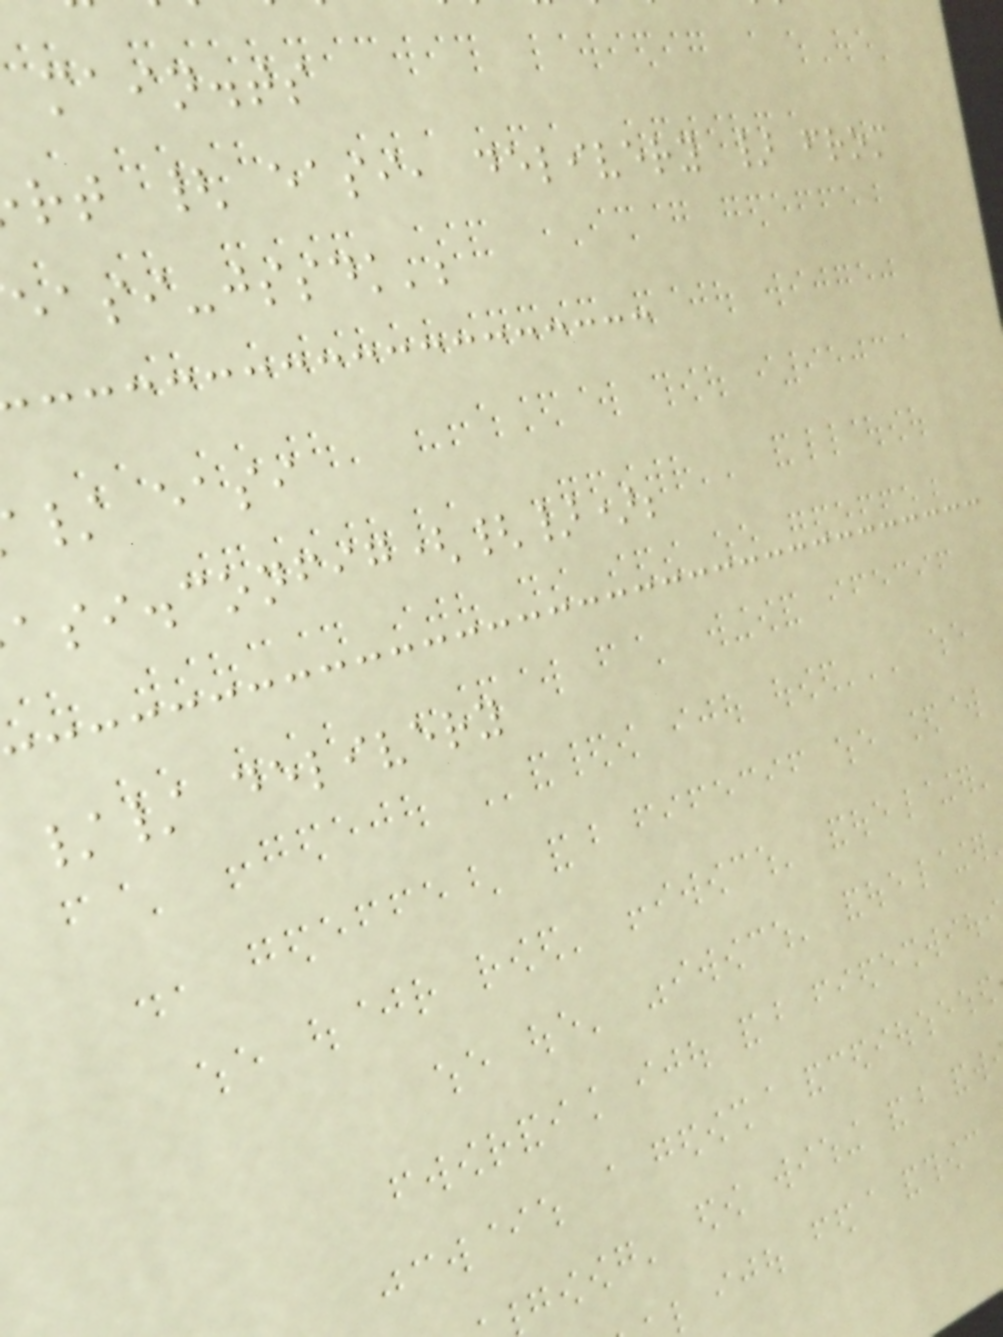main.ts
rt { easi, delivery } from
easi-jssdk';
/ easi
asi.config({});
// delivery
